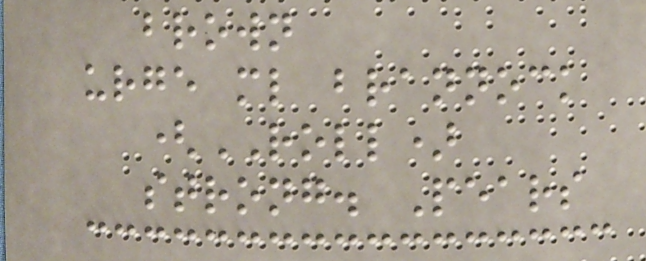brown
urge ml brannock
(ROLL)
strong. Pears
